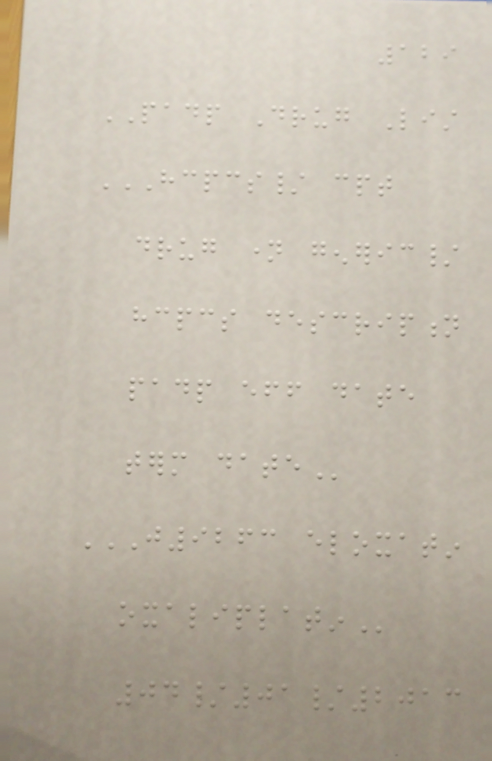129
PADP Drug List
HCPCS/ CPT
DRUG NAME GENERIC/
HCPCS DESCRIPTION
PADP EFF DATE
TERM DATE
J9263 ELOXATIN
OXALIPLATIN
04/01/2013
